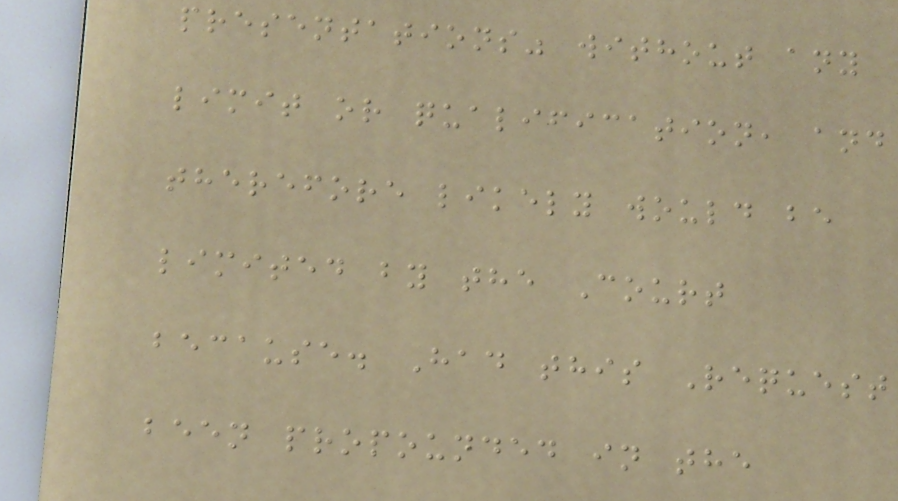presentations" without any
limit or qualification, and
therefore likely would be
limited by the Court
because. Had this Request
been propounded in the
